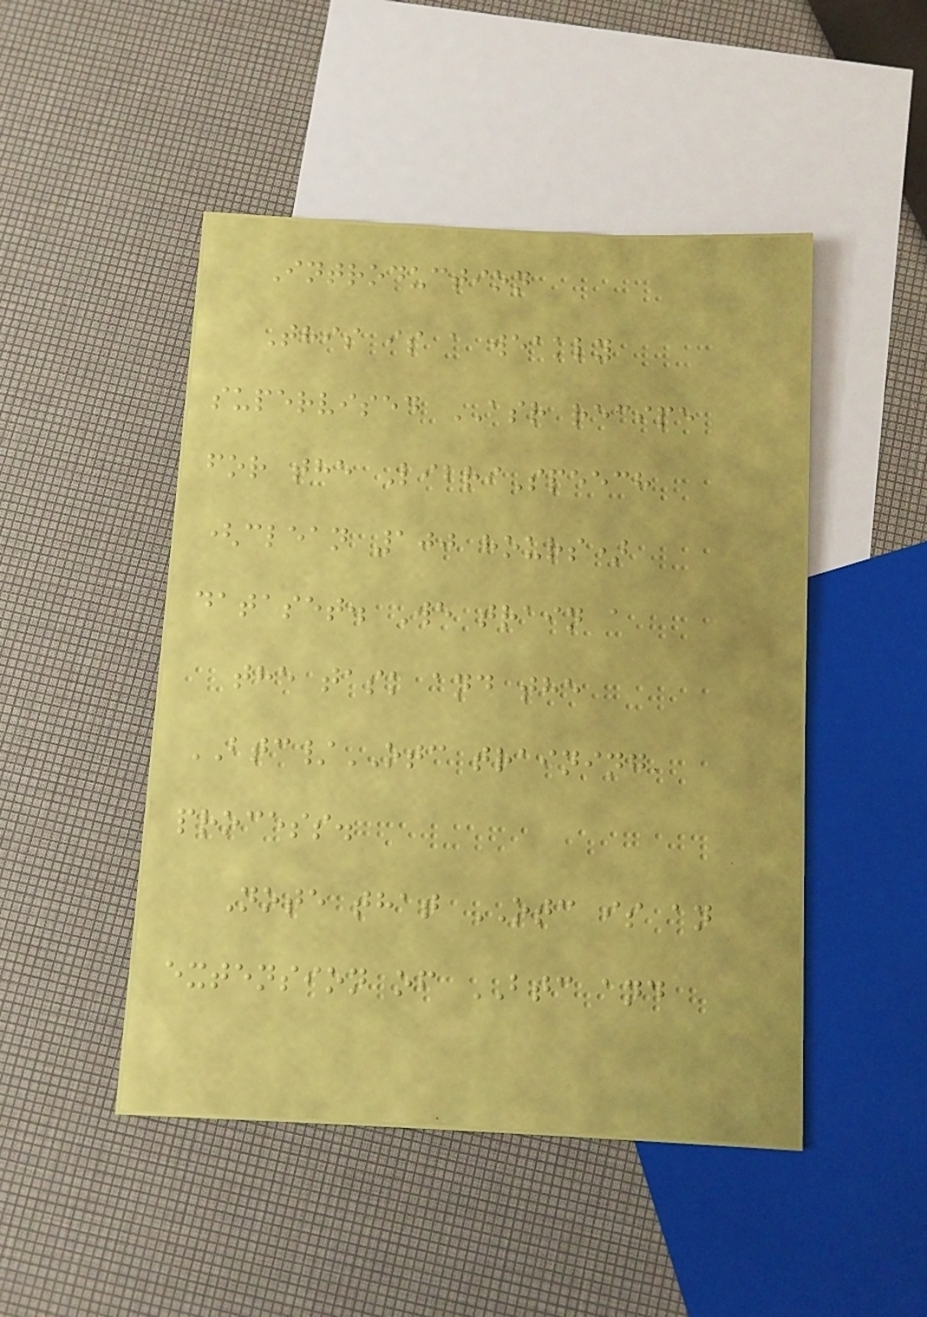Introduction
This is a weakly
supervised ASR recipe
for the LibriSpeech
(clean 100 hours)
dataset. We train a
the task and the
BTC/OTC training
process.
Note that OTC is an
extension of BTC and
